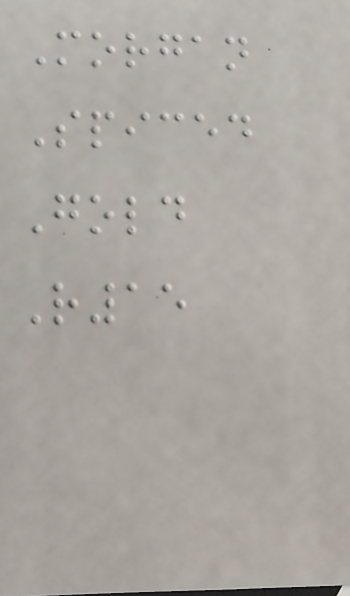Morgan
Spiced
Gold
R15
